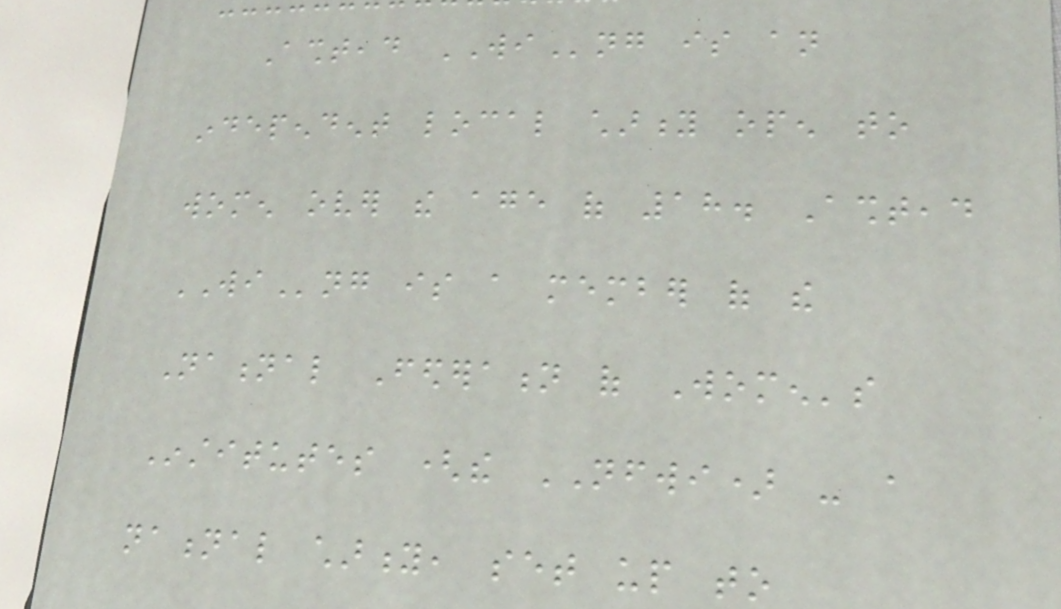Ashtead WIng is an
independent local charity open to
women over the age of 18. Ashtead
WIng is a member of the
National Federation of Women's
Institutes (the NFWI) - a
national charity, set up to
